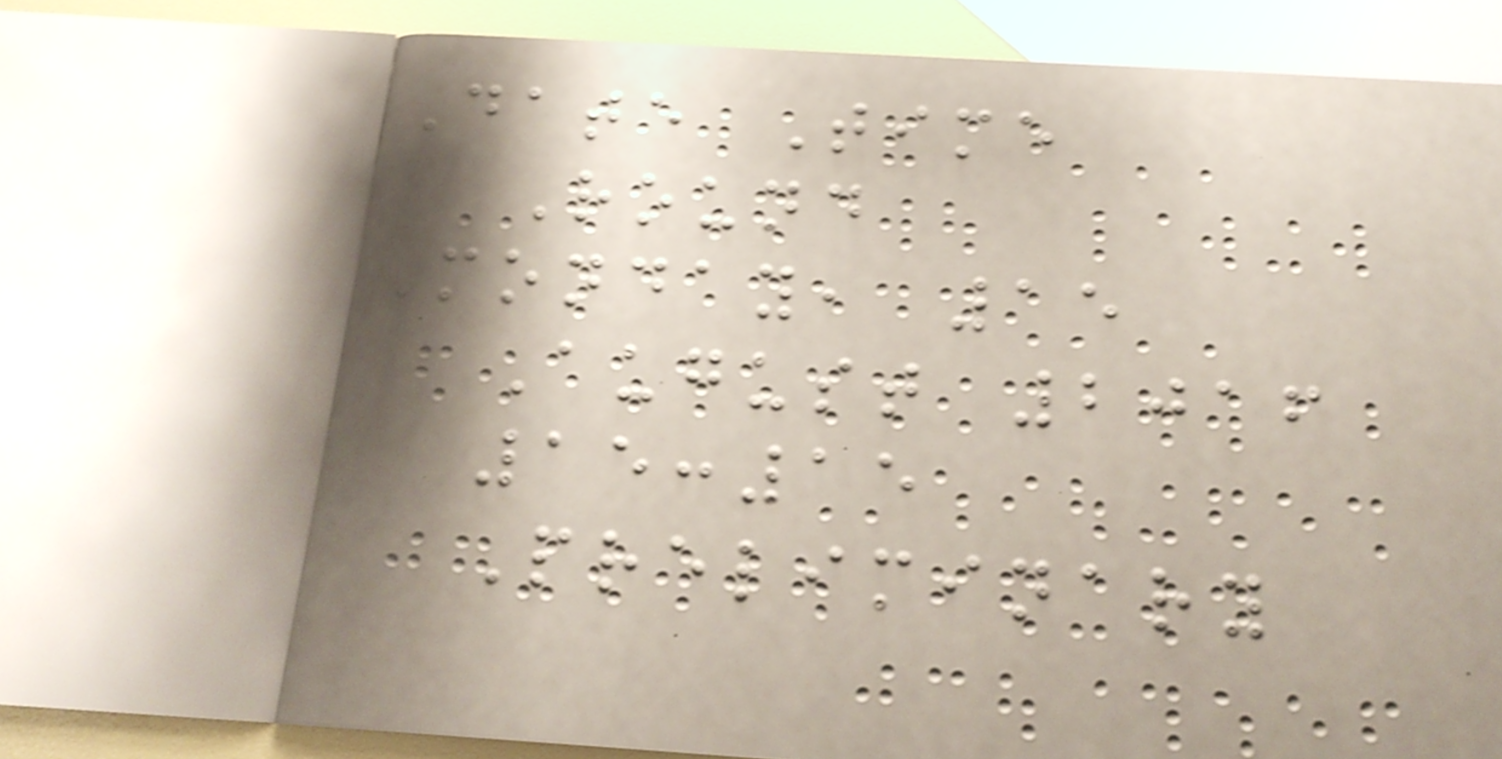Date Time
Round
Monday, 15
August 2016
15:15
Preliminary
